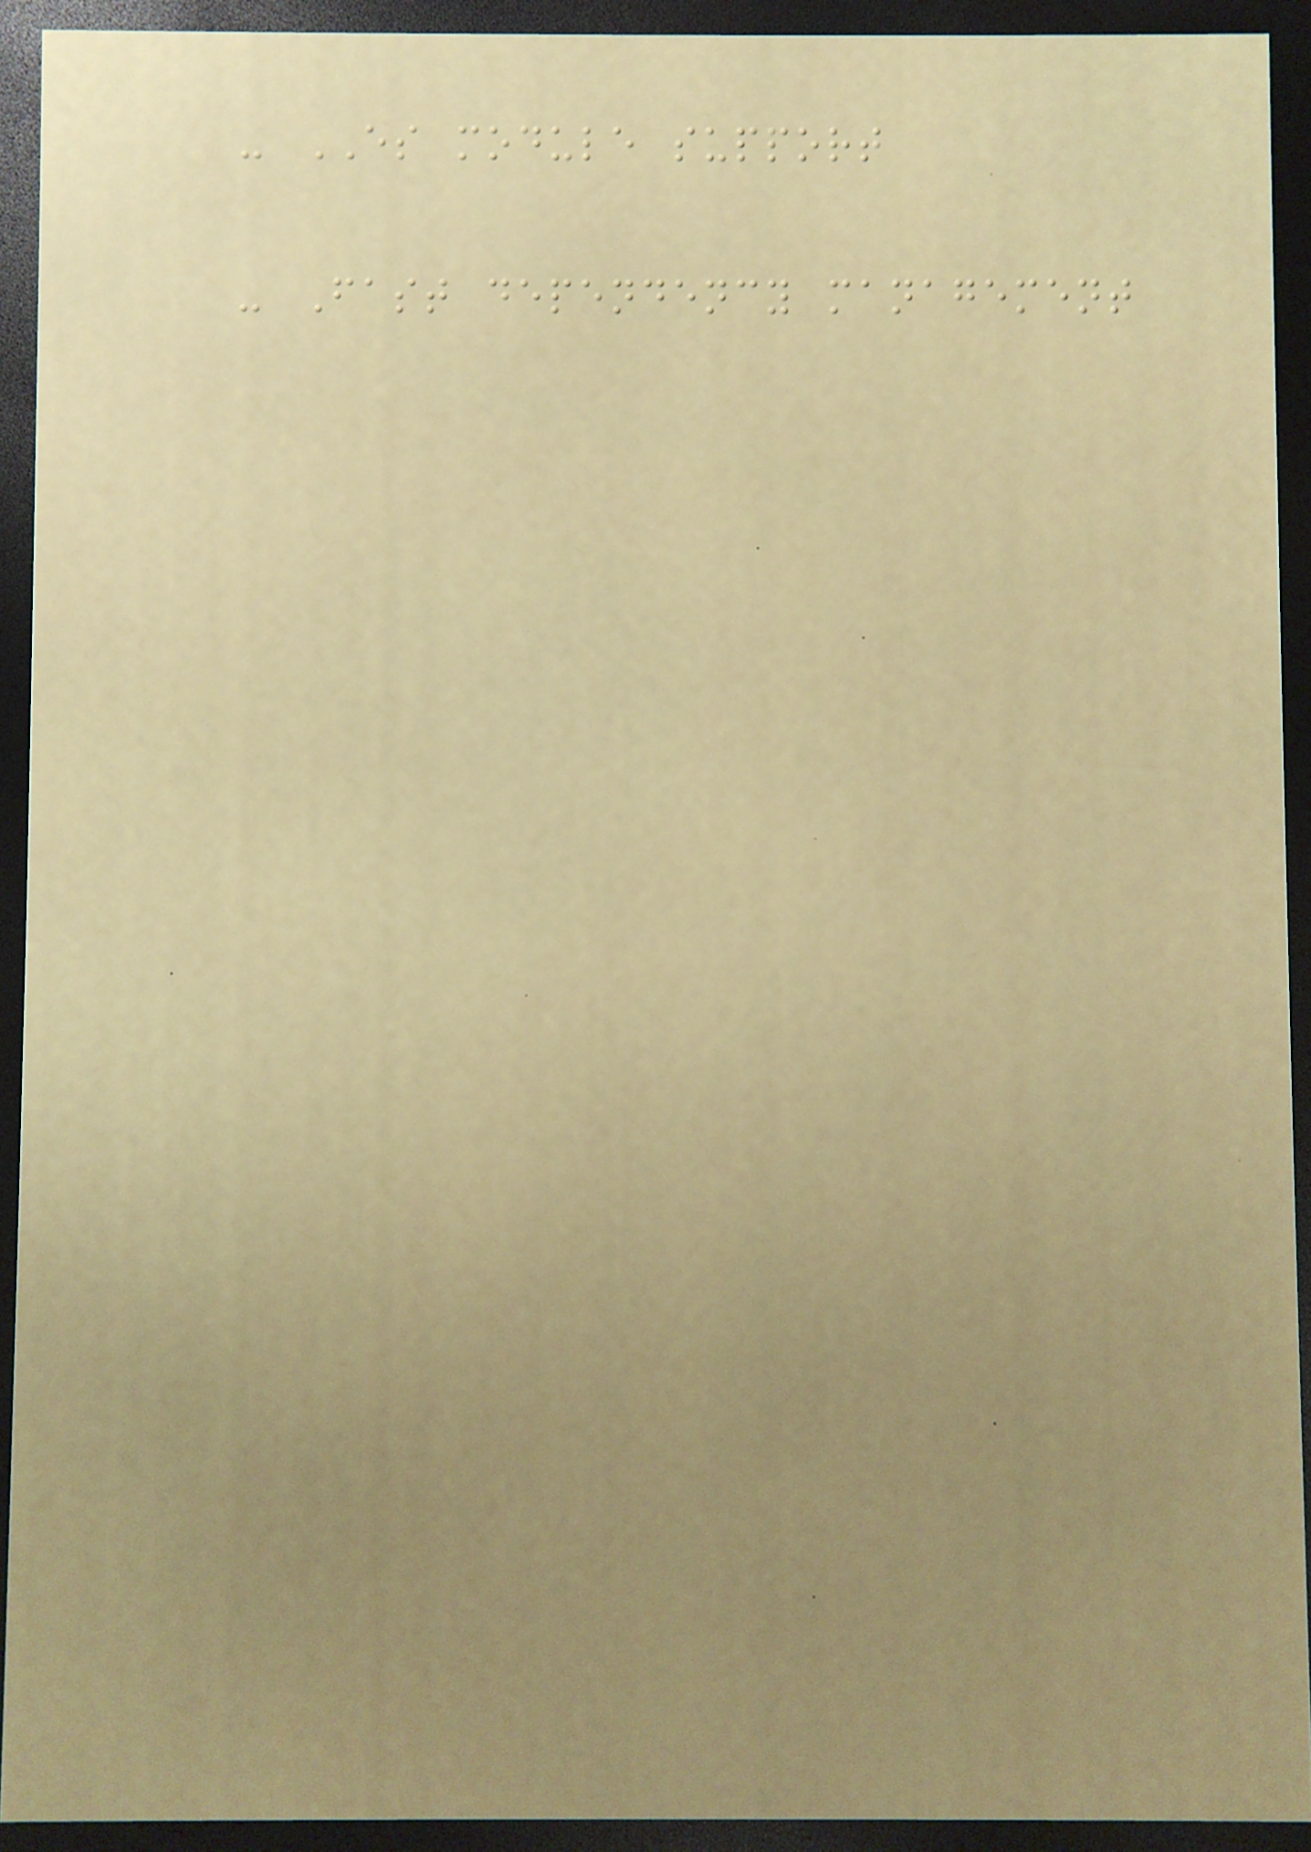- ES module support
- Fast dependency management
